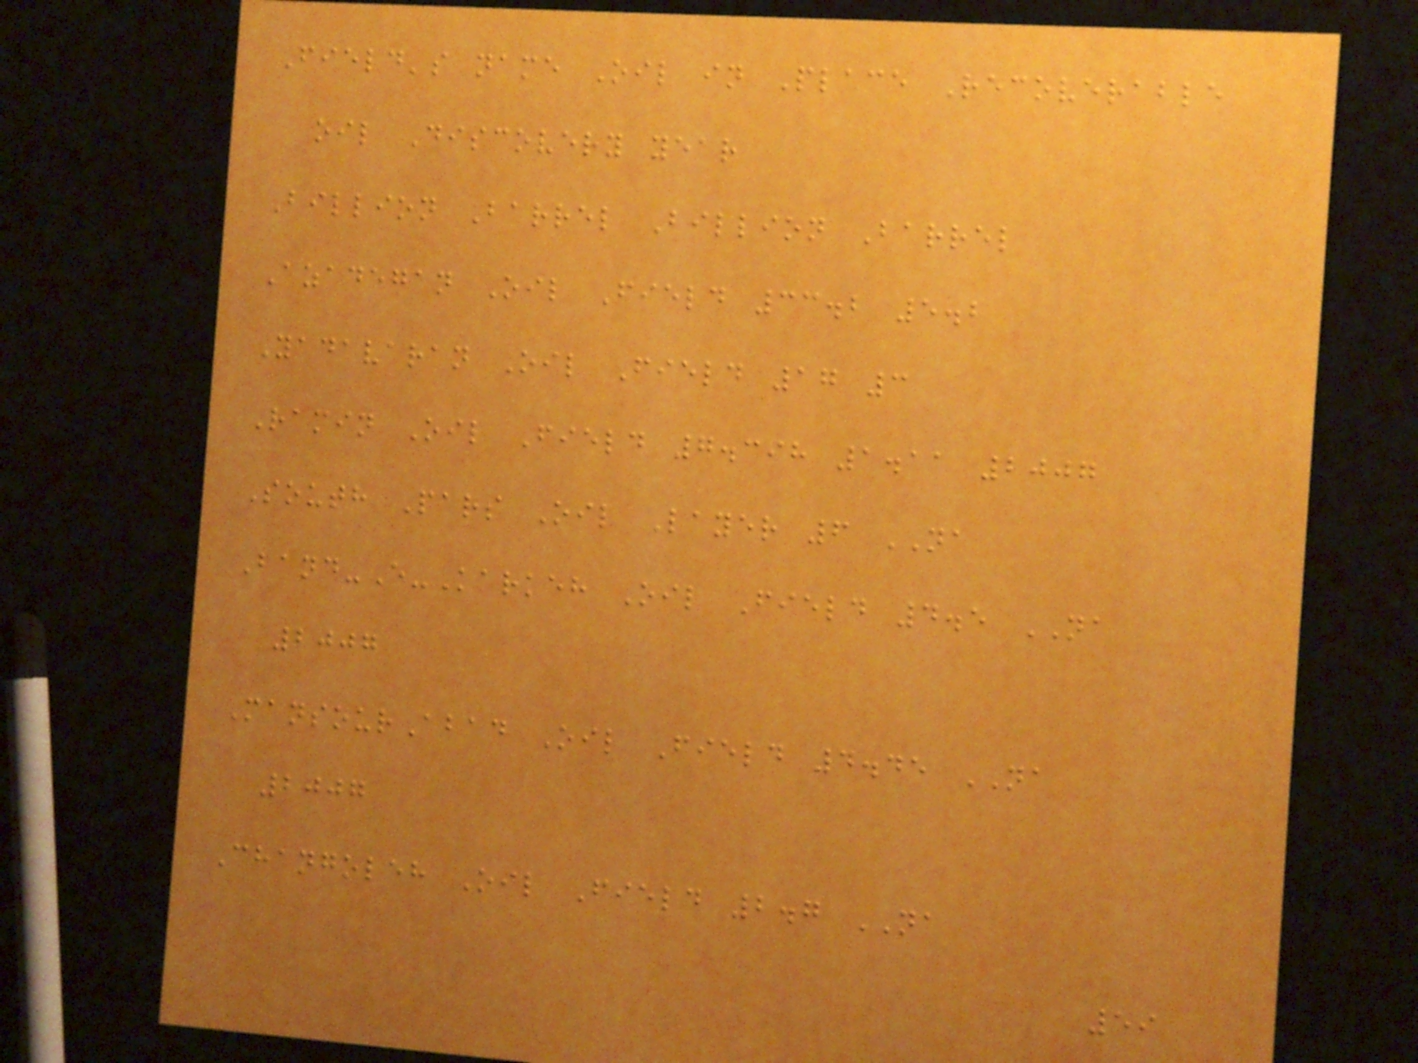Field's name Oil in Place Recoverable
oil Discovery year
Billion Barrel Billion Barrel
Azadegan Oil Field 33.2 5.2
Yadavaran Oil Field 17 3
Ramin Oil Field 7.398 1.11 2007
South Pars Oil Layer 6 NA
Band-E-Karkeh Oil Field 4.5 NA
2007
MansourAbad Oil Field 4.45 NA
2007
Changoleh Oil Field 2.7 NA
59
